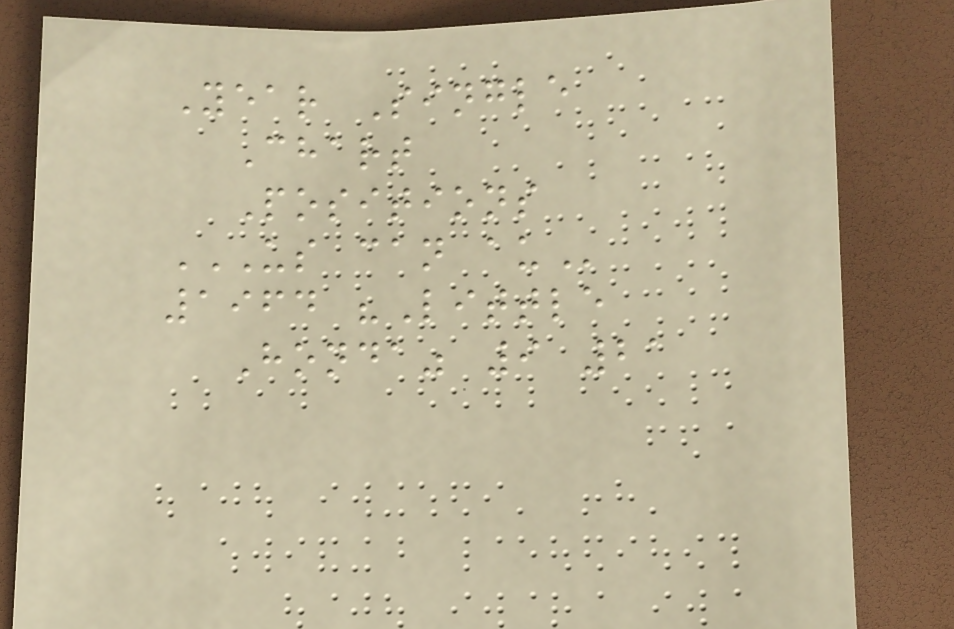Year Single
Chart
Positions
US CAN AU
1964 "Little
Honda" 9 21
